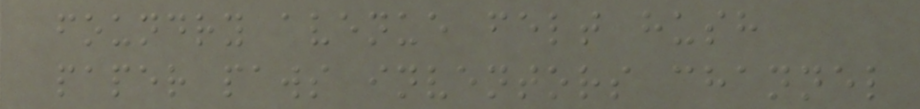foundry avenue felt hush
paper paws inventors channel
